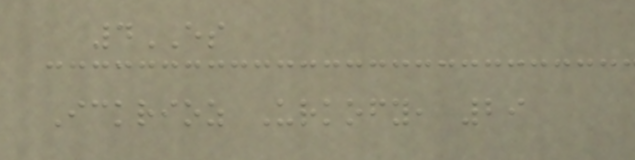4ES
Ickrioz Urkofy, 29
